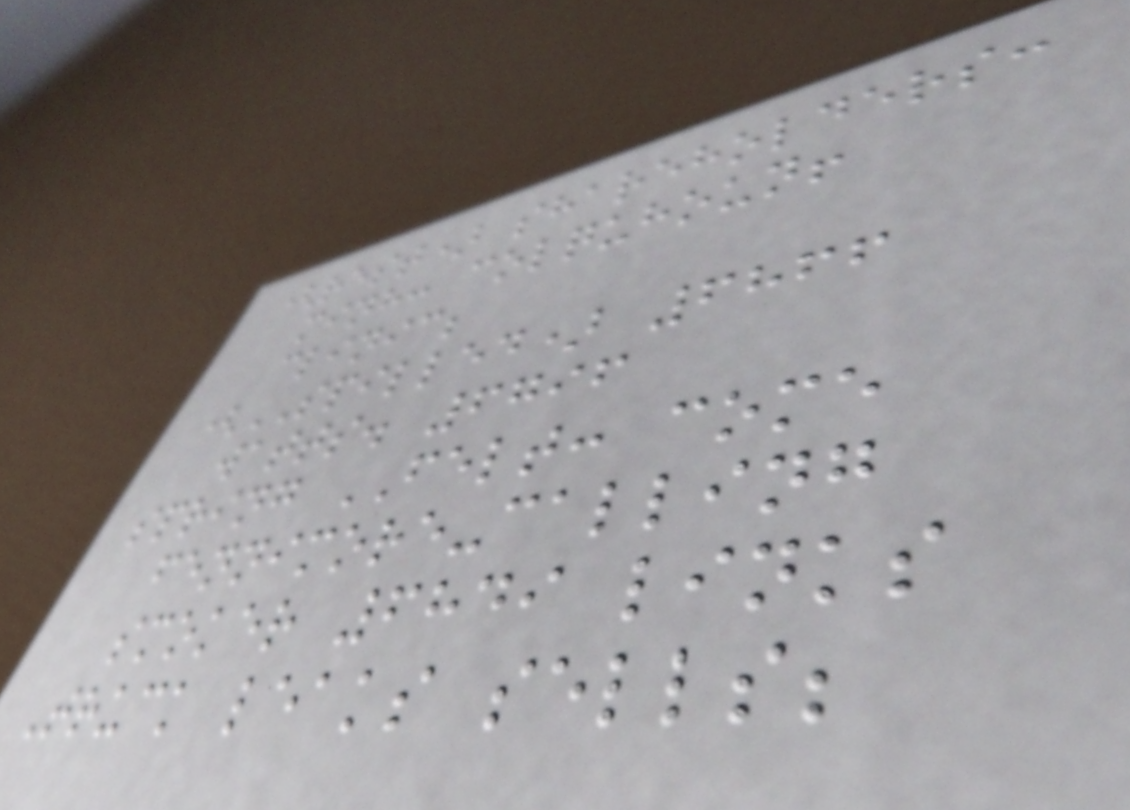(rest) shareholders:
minh: colquhoun!
clinic;
(SPILLED) 6866
watts. 6796
spring FELT: come
fennimore-calling
smoker 6849 links
Truck leaks sells;
